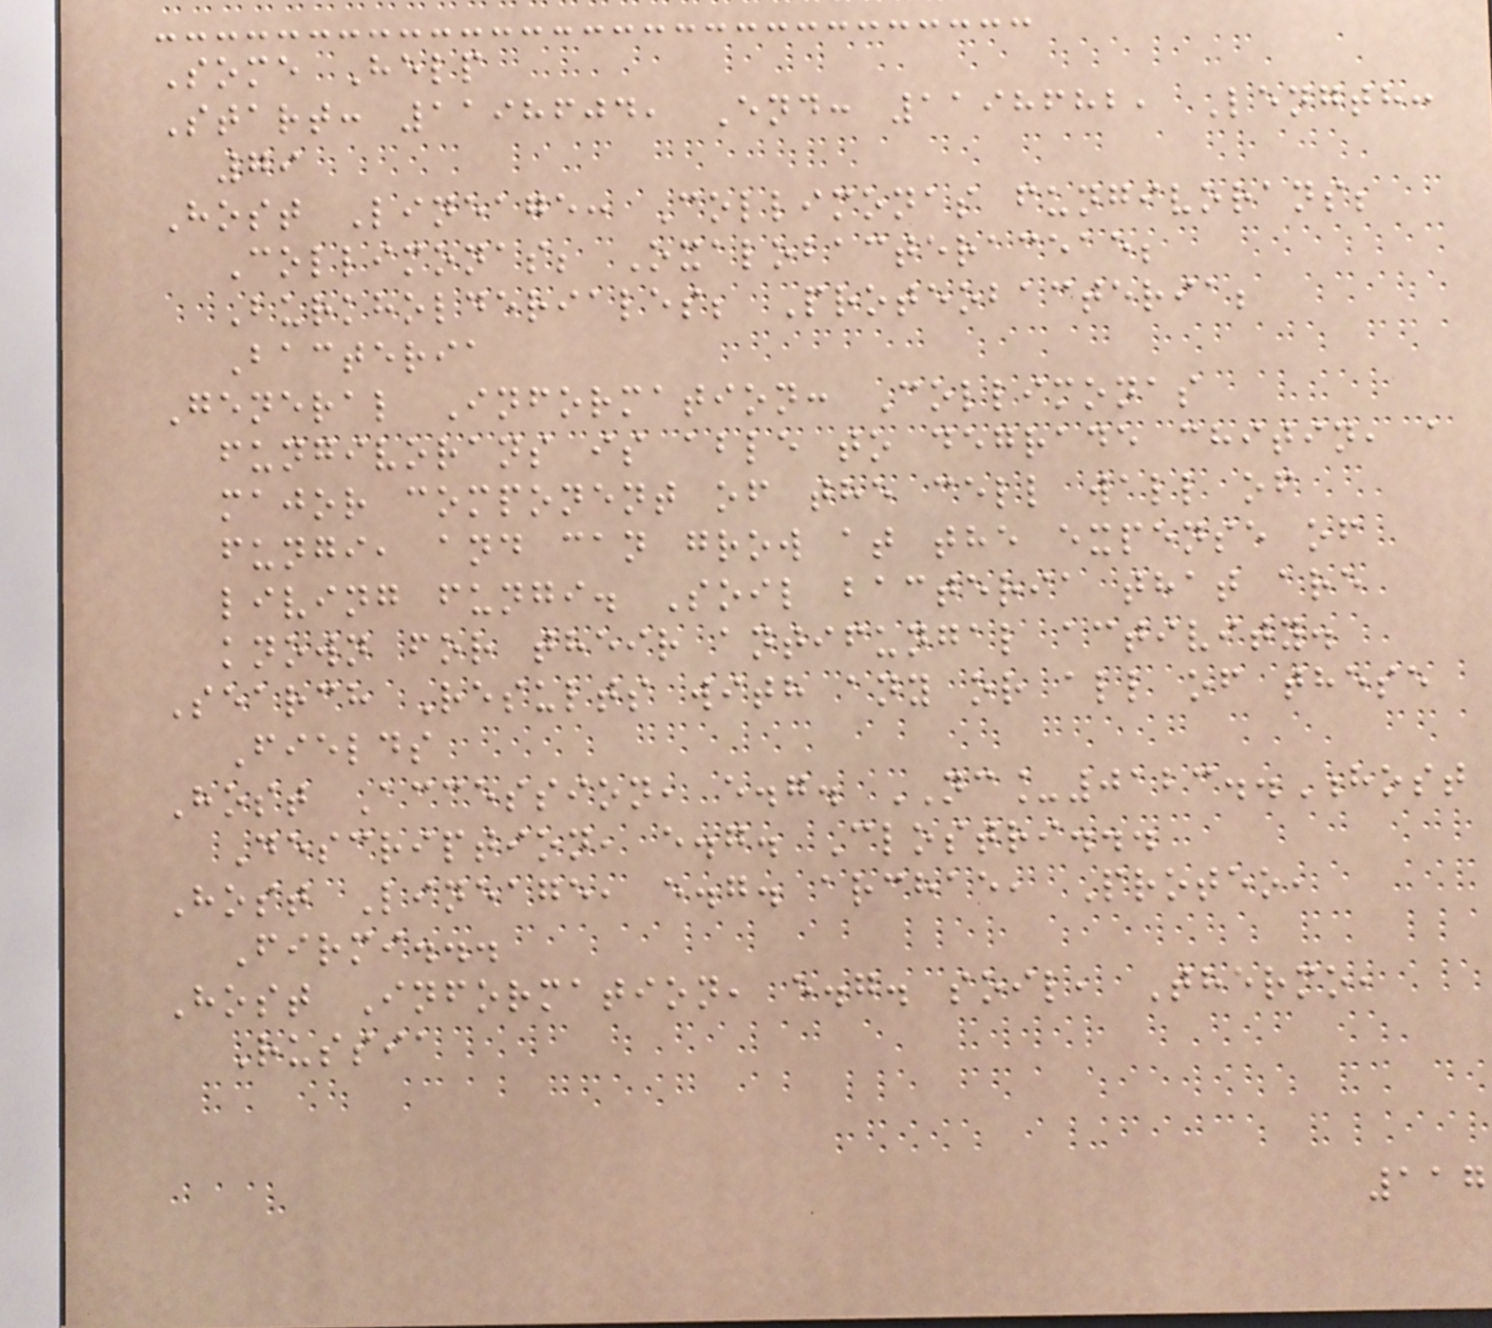Some Help
Start: 1198604, End: 1198682, Length:
79
Host Lineage: Collimonas fungivorans;
Collimonas; Oxalobacteraceae;
Burkholderiales; Proteobacteria;
Bacteria
General Information: Collimonas
fungivorans is able to degrade chitin, a
major component of the cell wall of
fungi, and can grow at the expense of
living fungi. Soil bacteria that are
known for their antifungal activity.
Search Results with any or all of these
Fields
Host Accession, e.g. NC_0123..Host
Description, e.g. Clostri...
Host Lineage, e.g. archae, Proteo,
Firmi...
Host Information, e.g. soil, Thermo,
Russia
117
